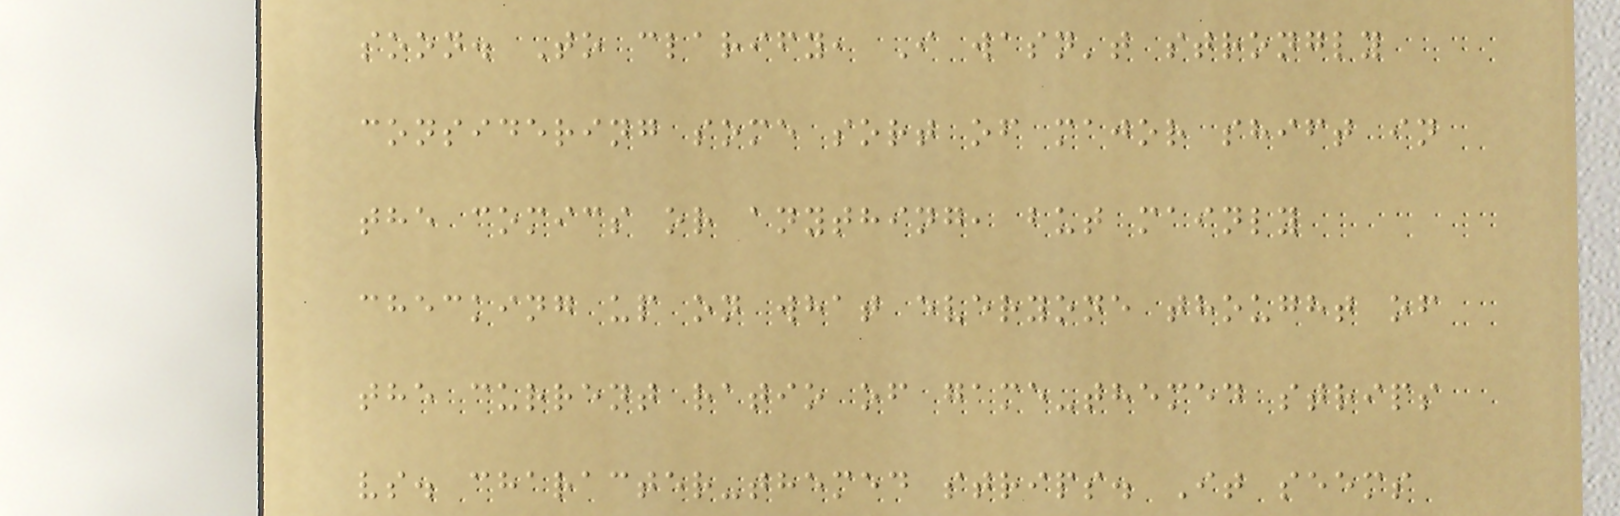soon. To clarify, I wasn't strongly
considering some sort of major shift in
the comics or anything, but mainly
checking up on what everyone thought of
the current ratio of game-themed strips
vs. character-themed strips. It seems
